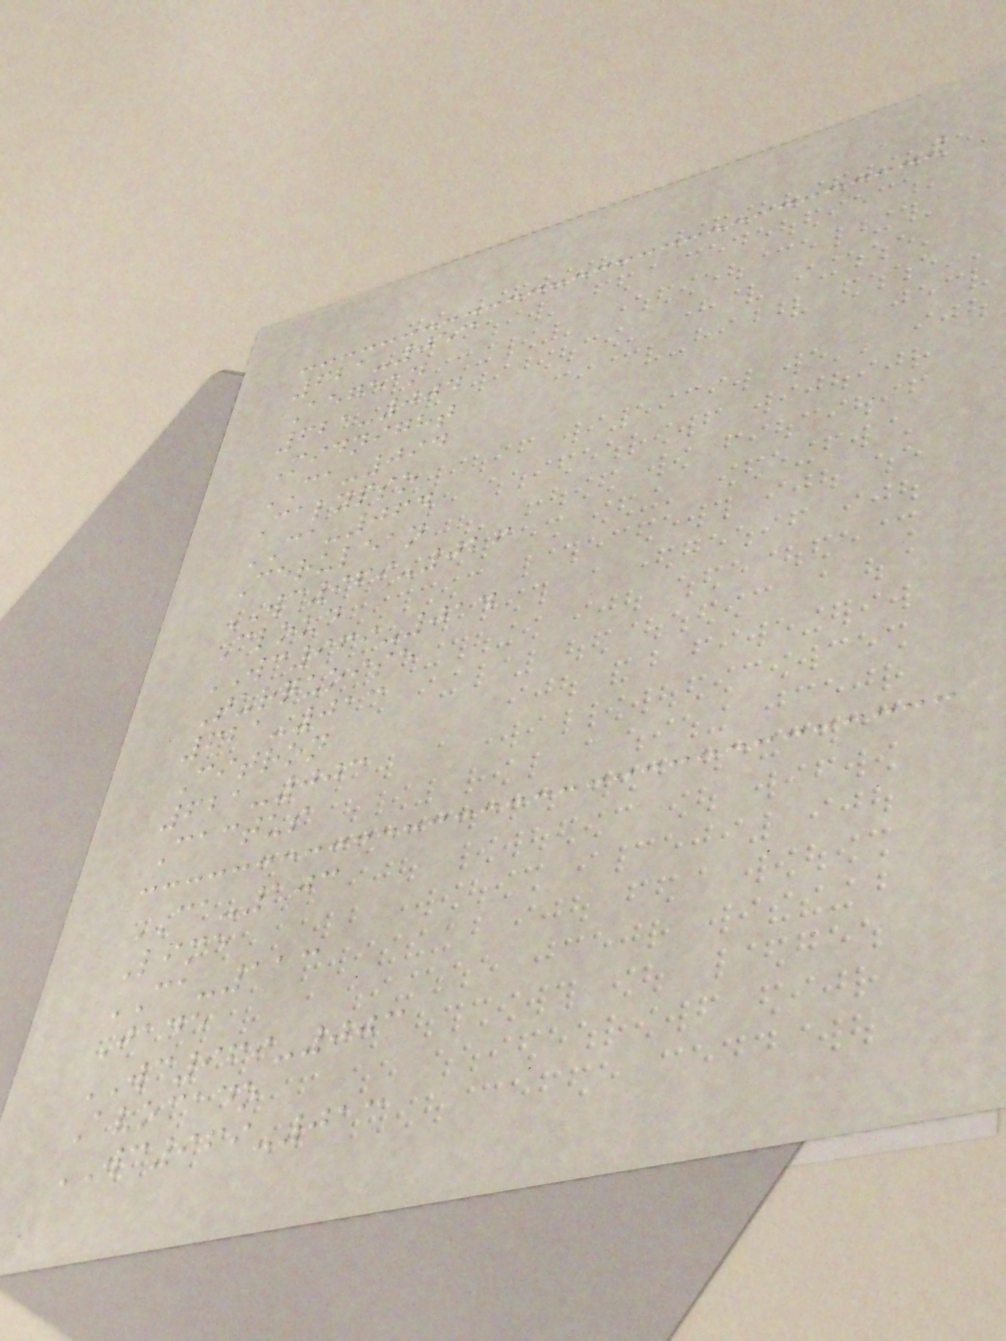621-053
Aegean
621-004
Midnight
CA-094
Calypso
CA-064
Cerulean
WC969-026
Cloud
WC969-014
Turquoise
621-013
Citron
621-003
Cactus
CA-103
Lime
CA-113
Jade
WC969-003
Avocado
WC969-013
